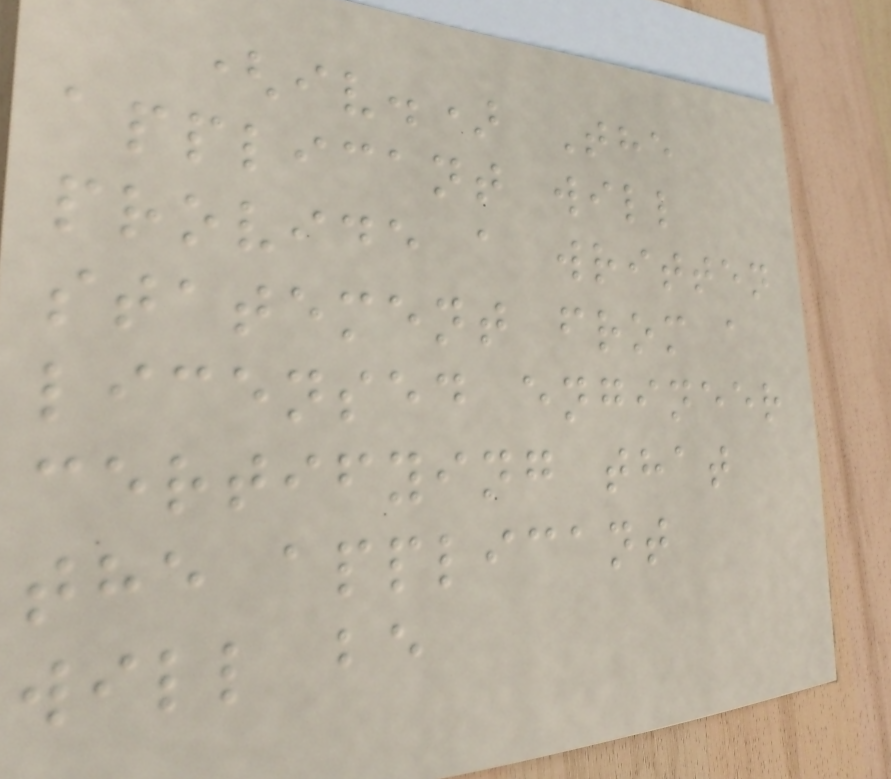(iv.) The
applicant will
provide a written
statement from a
licensed engineer
certifying that
the applicant
will be
